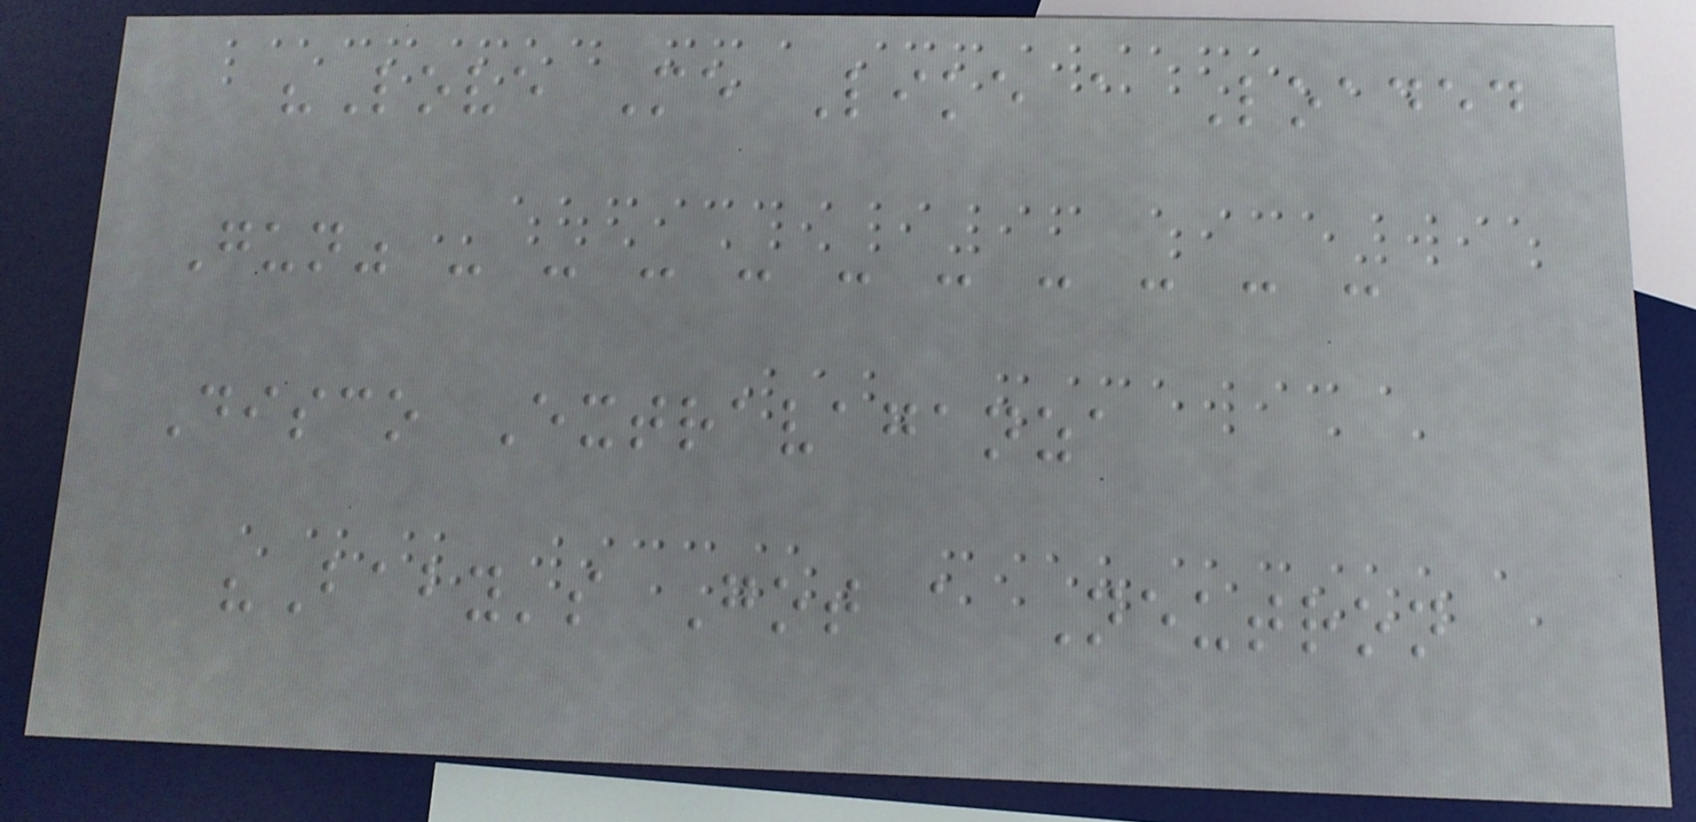"Love Me Like a Loaded
Gun" - - - - - - - - - -
Disco Extravaganza
"Baby's Got a Neutron
